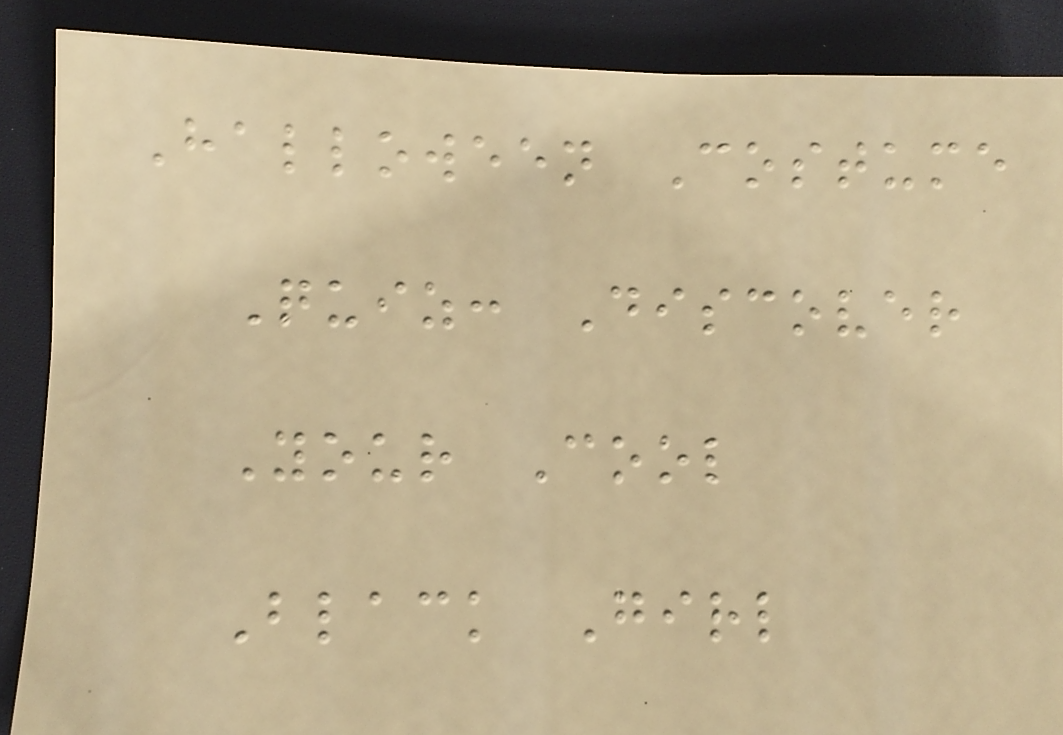Halloween Costume
Quiz: Discover
Your Cool
Black Girl
